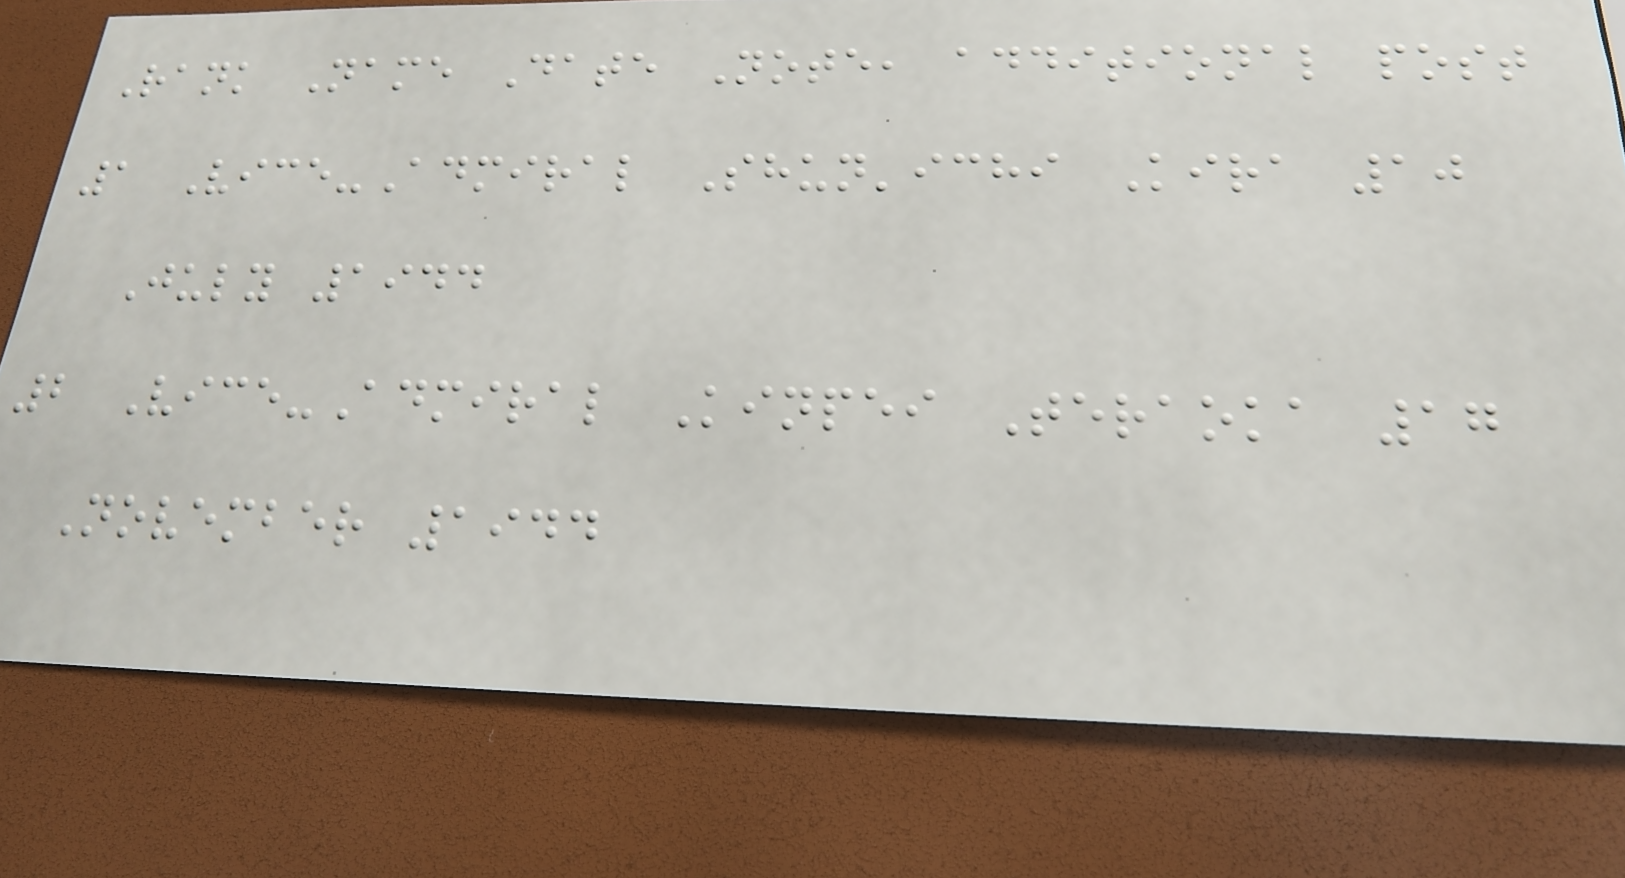Rank Name Date Note, additional post
1 Vice-Admiral Shun'ichi Kira 10
July 1944
2 Vice-Admiral Kinpei Teraoka 17
November 1944
